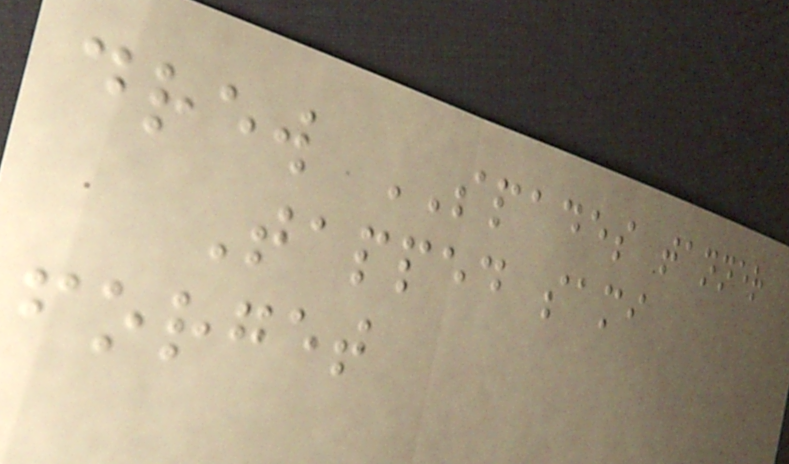drew SPADES tanner
Tapped sami
forget
